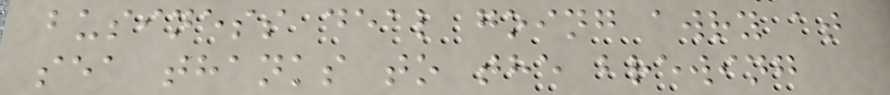business deal going awry at
sea thanks to the brewing
